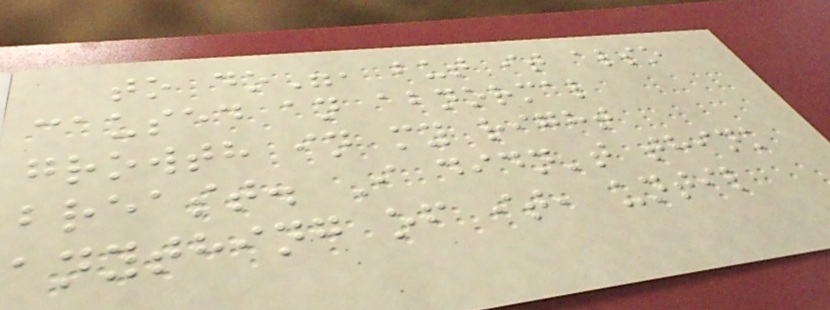to do", but it also
caused an abnormal
growth in my right
breast. I didn't think
anything of it, until
